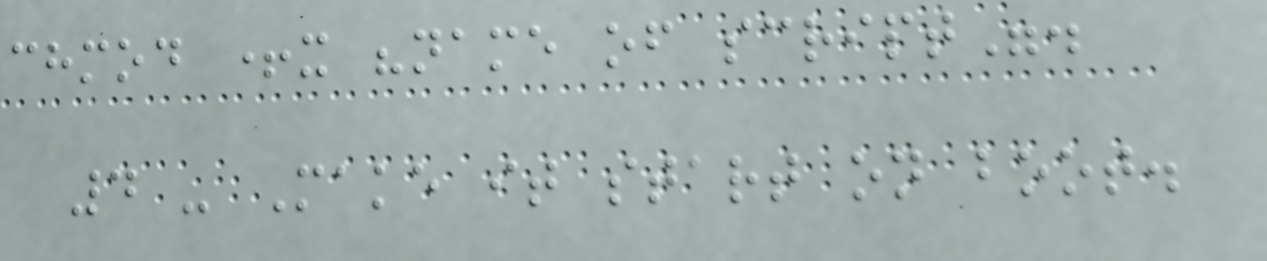chmod +x "name of script".
4 - Make it start on boot.
